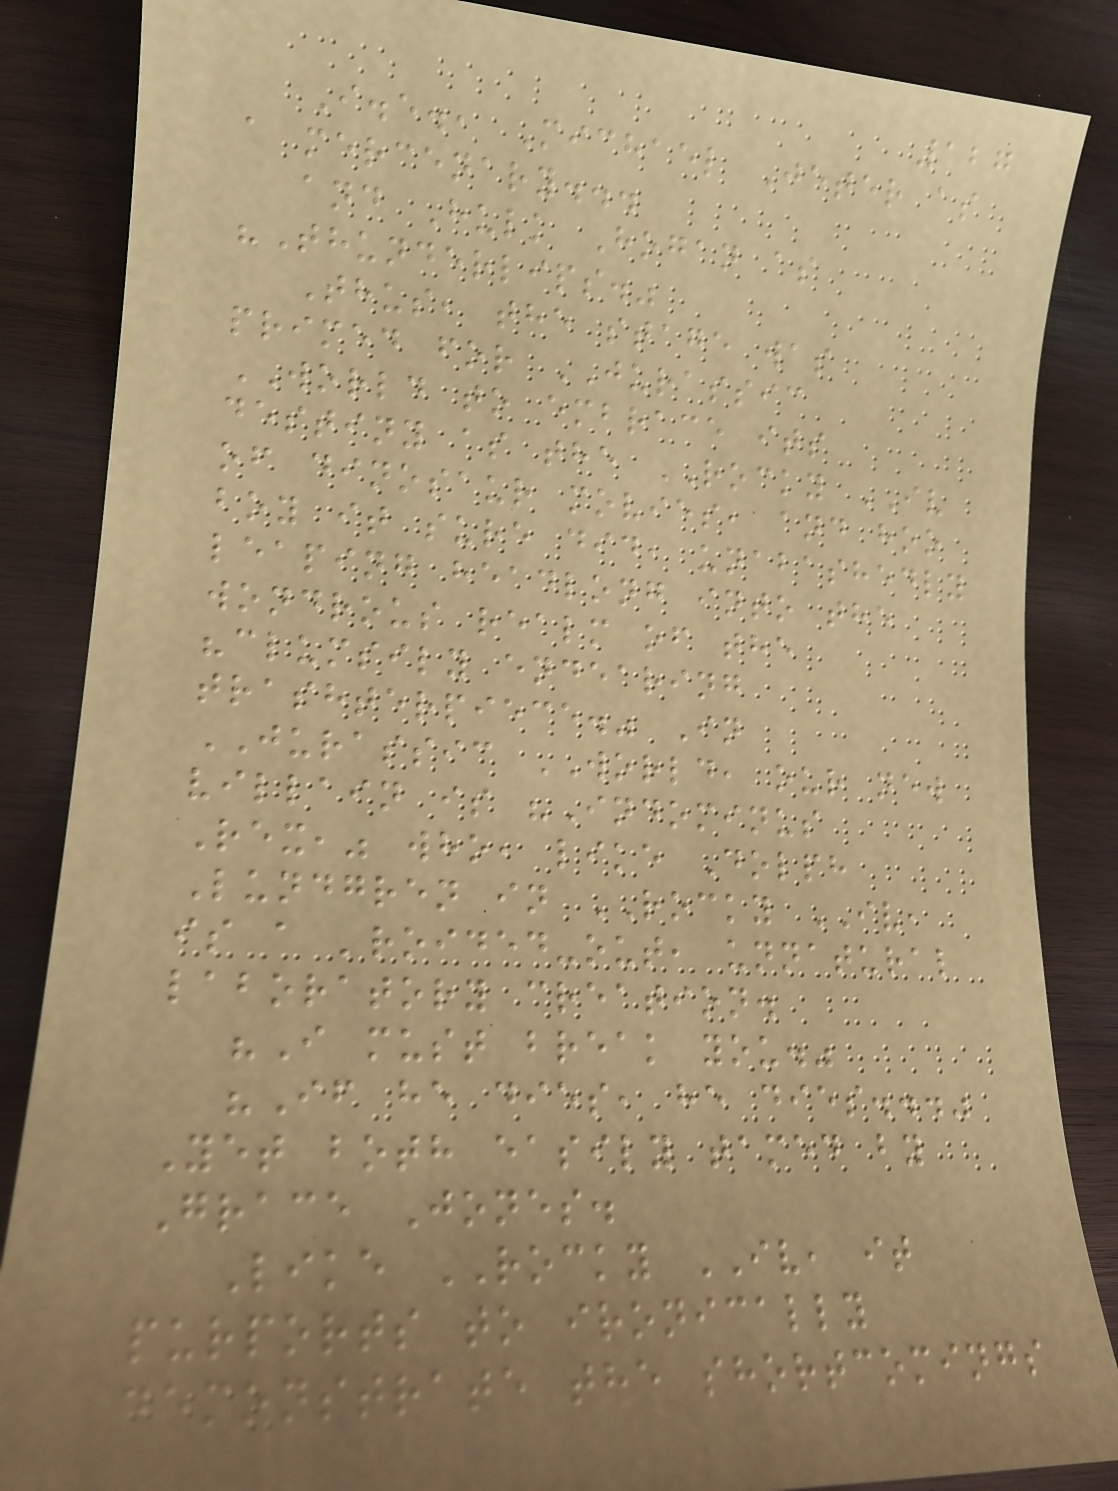127
I.e., Michael Jeter as
a mercenary...
and Hulk Hogan as
"Thunderlips."
Thus, the stage was
primed for JURASSIC
WORLD to embrace its
destiny as the ROCKY IV
of dinosaur movies, and hoo
boy it sure did, unabashedly
leaping headlong into the
wondrous realm of the
"clumsily endearing
trashterpiece." In
JURASSIC WORLD, our new
villain is "Indominus
Rex," who, like Dolph
Lundgren in ROCKY IV,
is a 'roided-out, unnatural
laboratory creation.
"I must break you."
"If he dies, he dies..."
Yet both easily tamed by
Grace Jones.
Like ROCKY IV, it
purports to ironically
demonstrate the shortcomings
